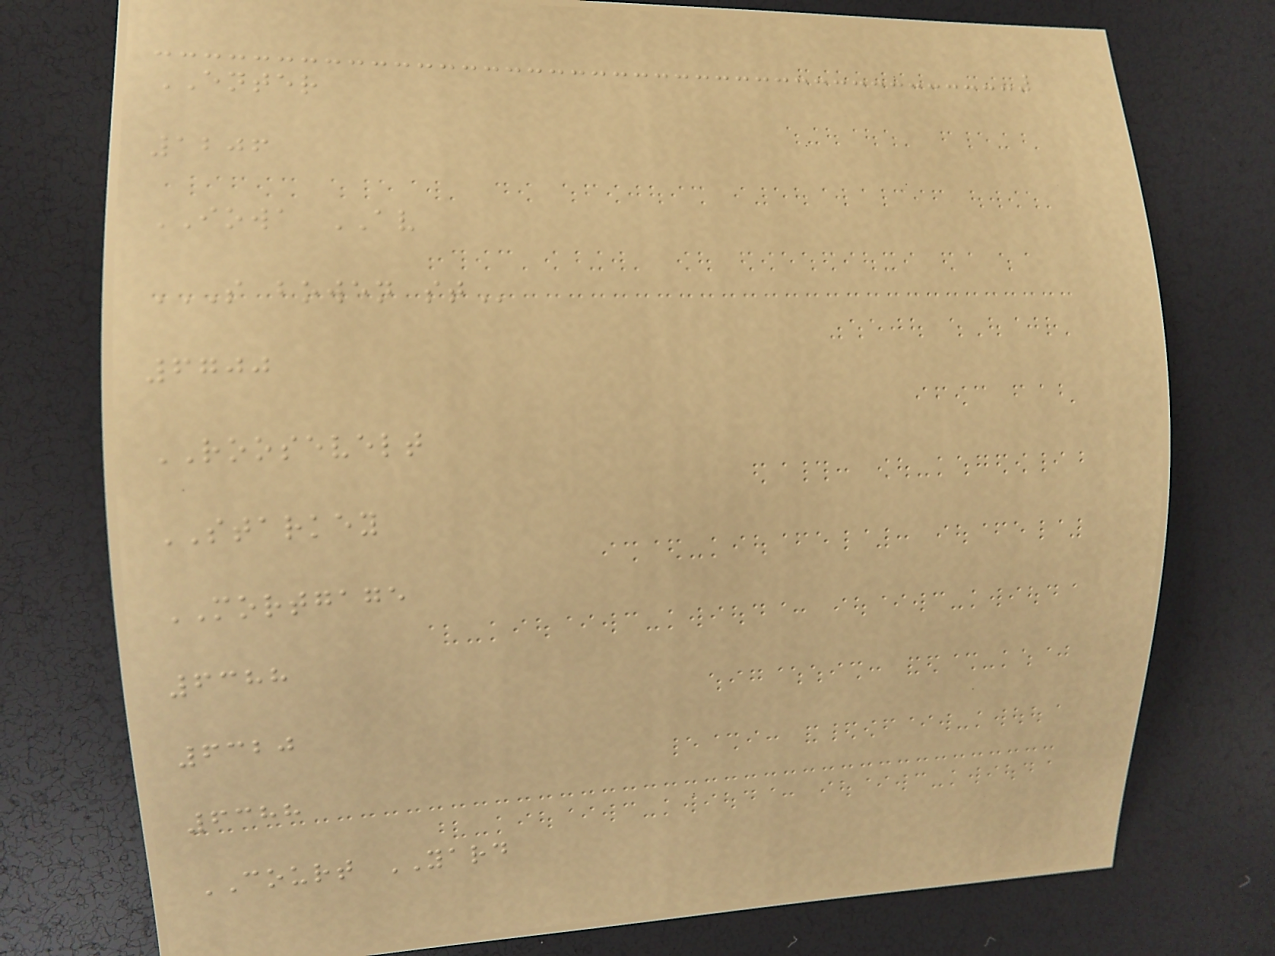ENTER
1206
IOWA AV
S BOWEN ST
6700
ROOSEVELT
STARKEY
MORTGAGE
6388
6320
6388
COURT YARD
